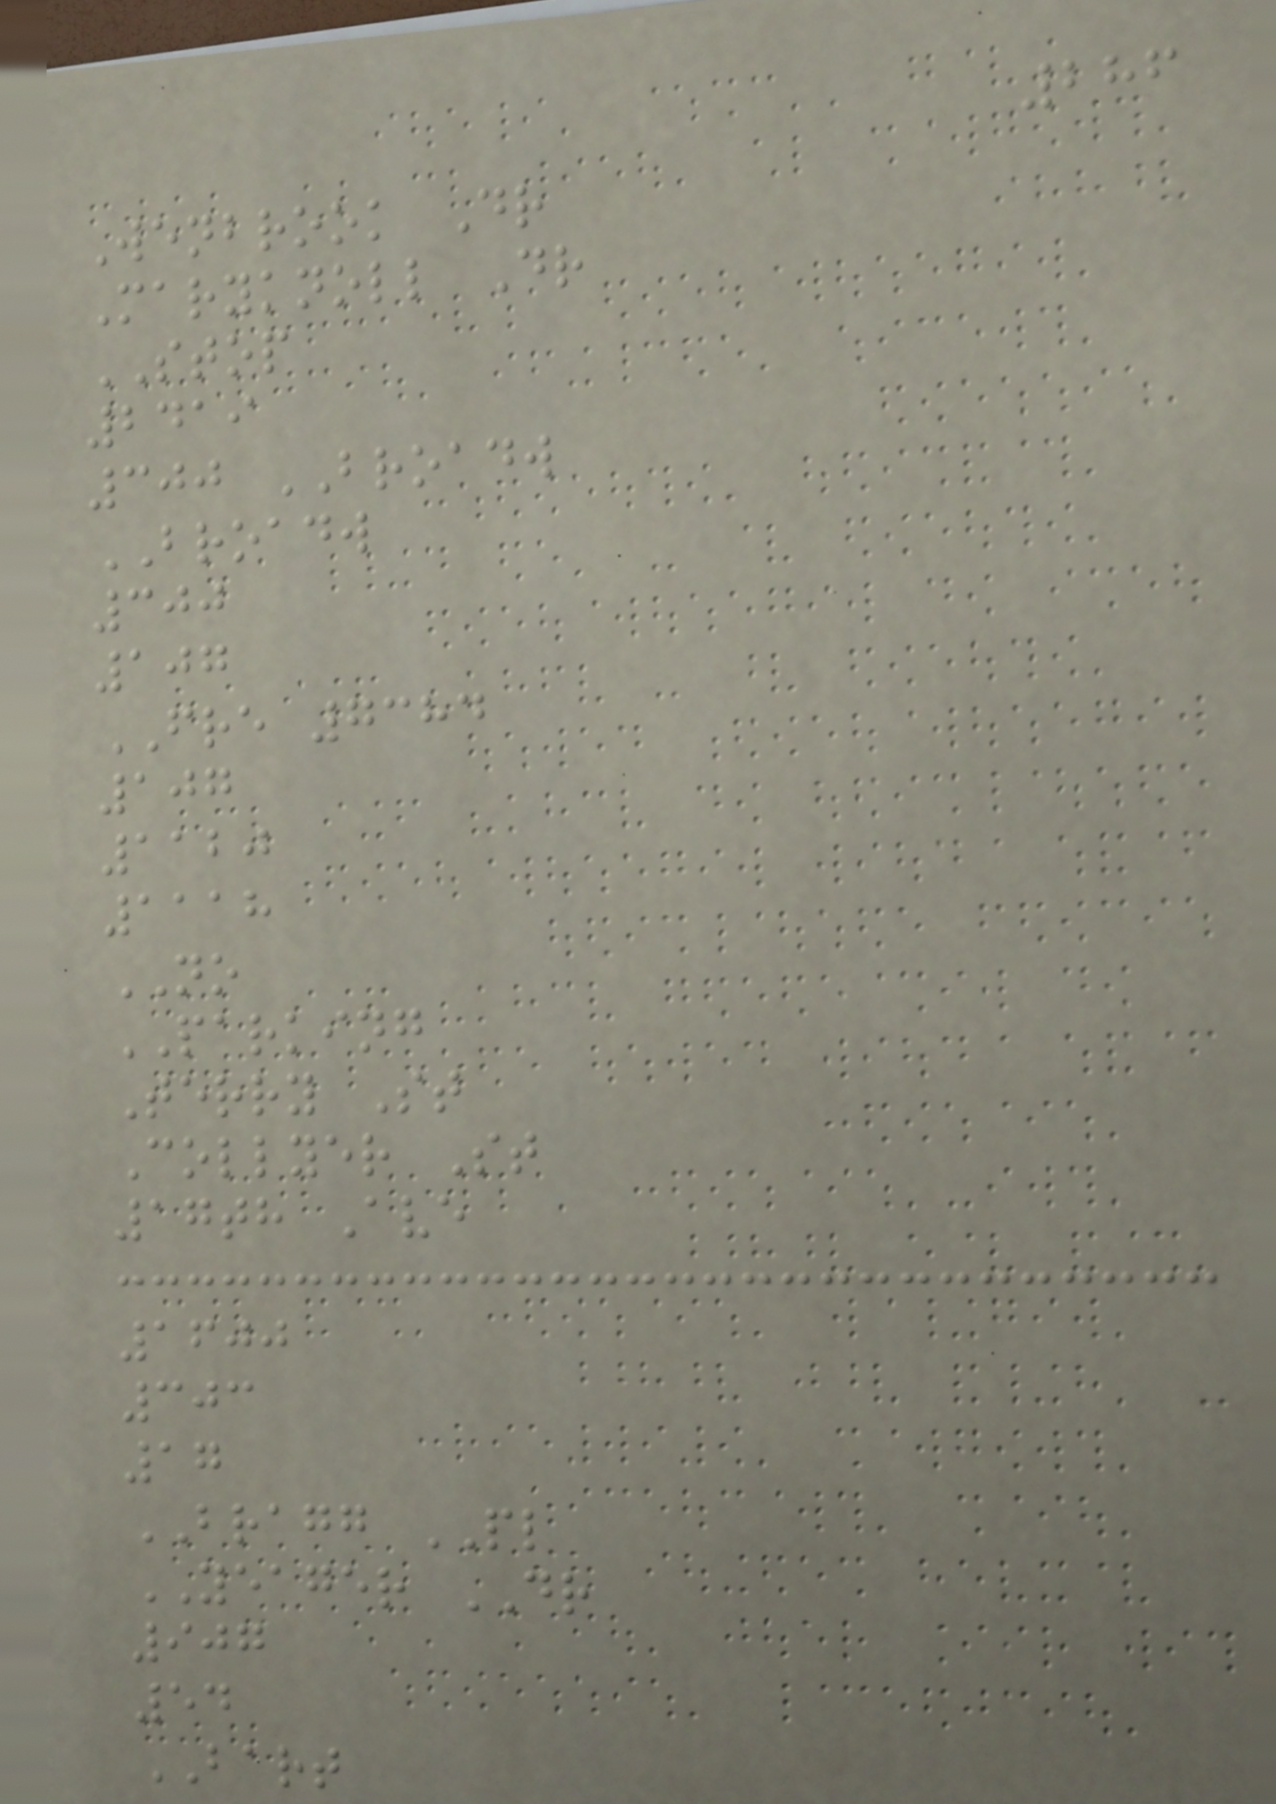286
Wenbrook Dr
Maryknoll Dr
STOP
2419
300 BROADW
BROADW
300
107
FRE 7384
107
1120
1118
NO
PARKING
Terry St
Collyer St
17th Ave
1600
303
17
BRAGG PL
YEAGER DR
907
54
BART
